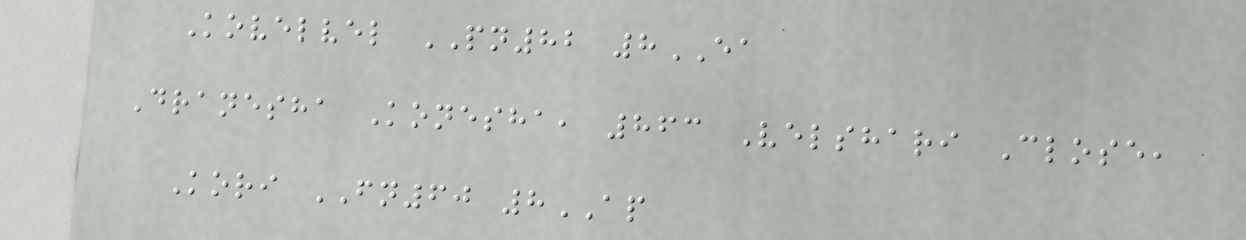Kovelvel PN82 8EA
Dranesha Konesha, 863 Velshari Close,
Kori FN60 8AP
